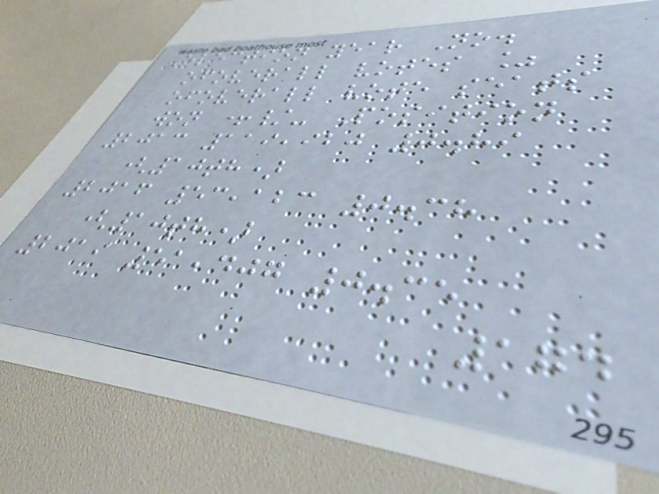Election year No.
ofoverall votes %
ofoverall vote seats
won +/- Position
2013 119,920 0.89
(10th)
2016 53,123 0.38
(10th)
2019 51,407 0.35
174
